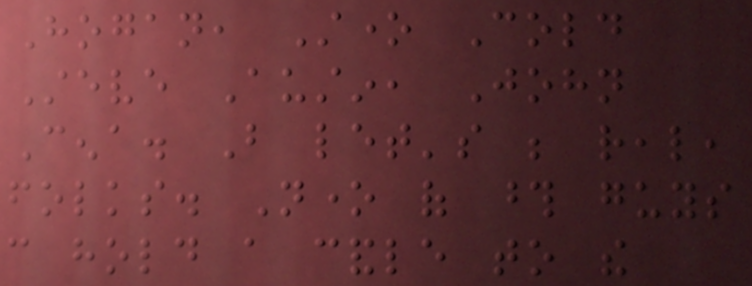Hogan, Stone Cold
Steve Austin, John
Cena. But let's be real,
folks. None of those guys
can hold a candle to the
